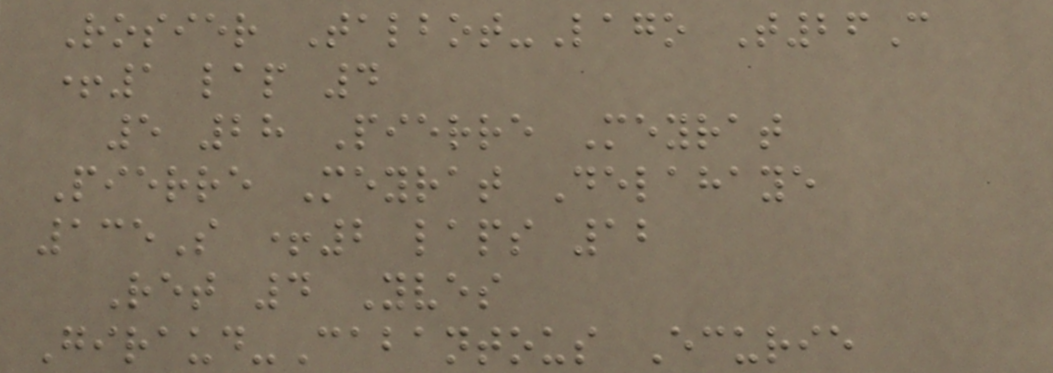Rosier Talbot-Lago T26C
+1 lap 4
5 28 Pierre Meyrat
Pierre Meyrat Delahaye
135S +2 laps 12
Ret 4 Yves
Giraud-Cabantous Ecurie
